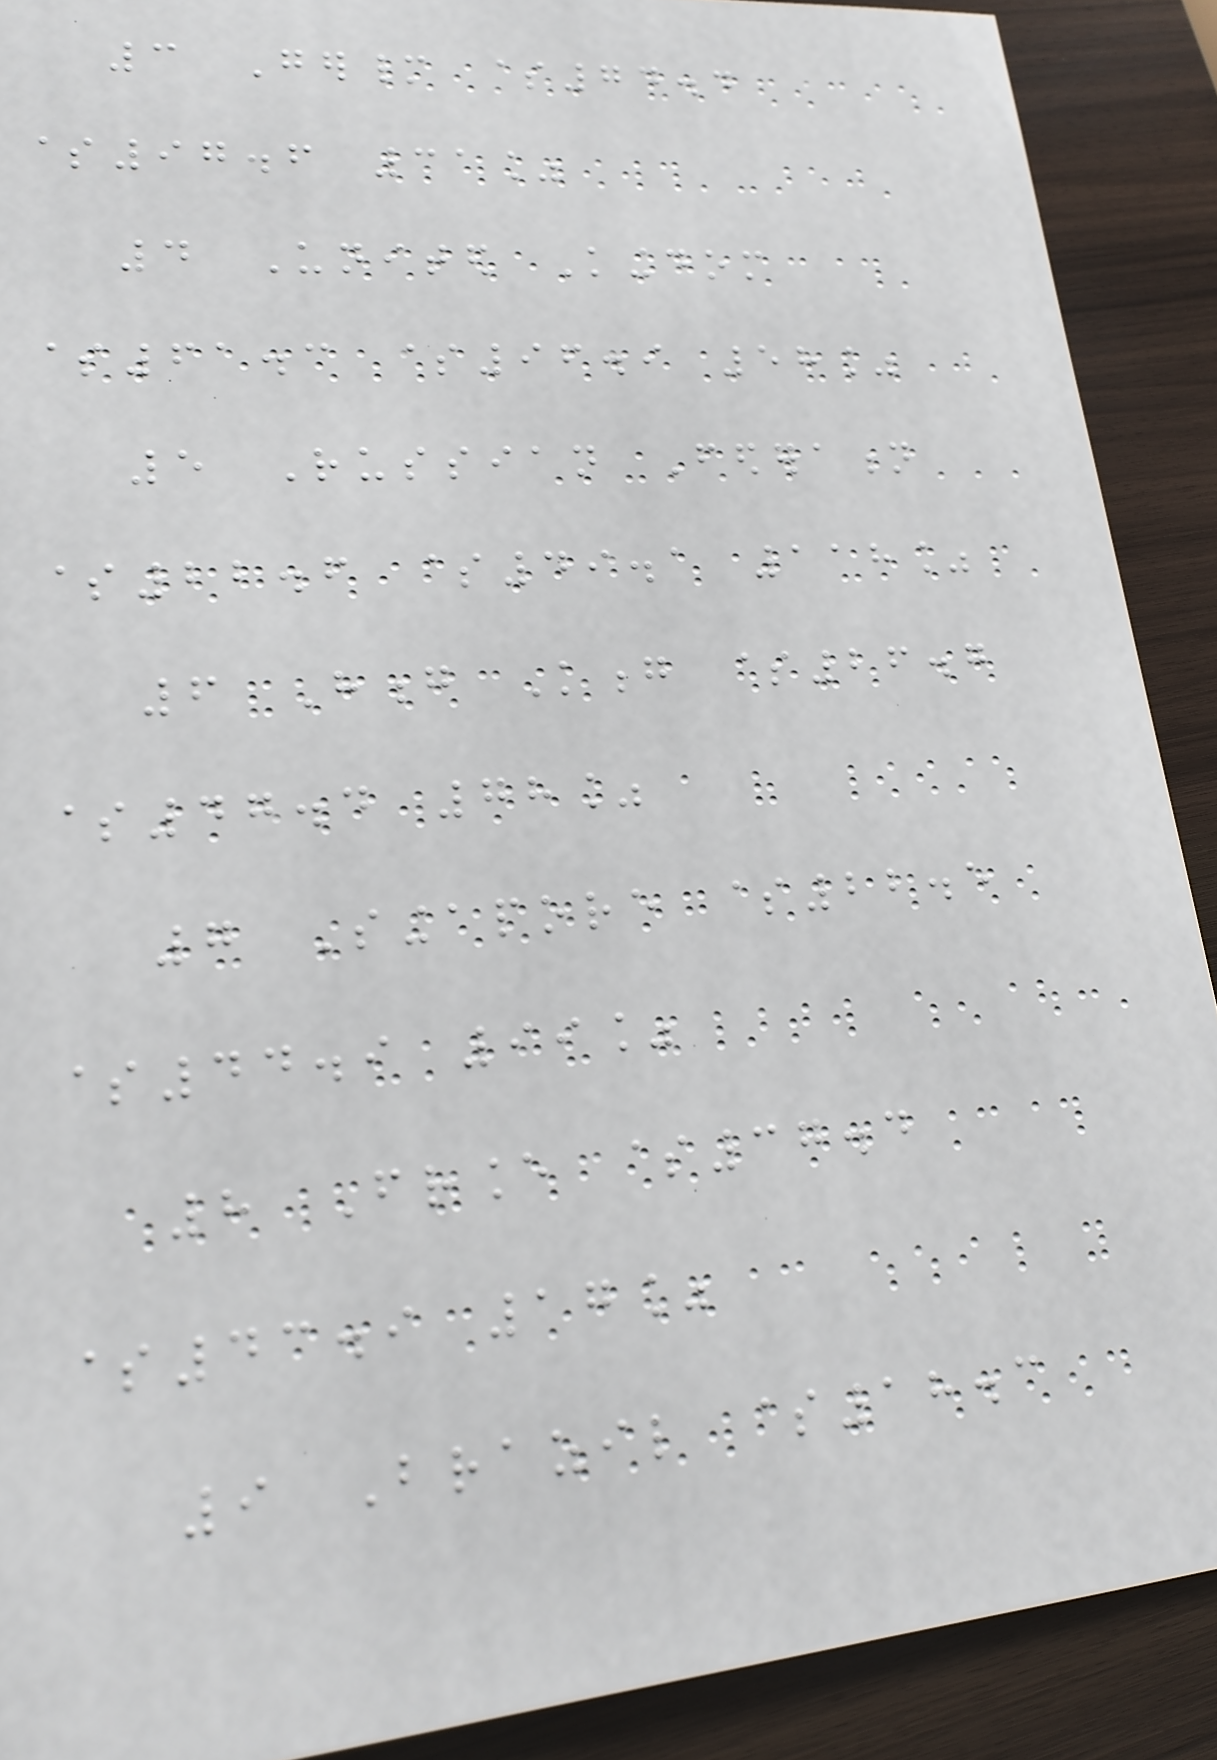3 Germany $74.4
$97.6 31%
4 United Kingdom
$61.3 $96.9 58%
5 Russian Federation
$22.6 $49.1 118%
6 Hong Kong $26.7
$47.4 78%
7 Singapore $22.5
$44.9 99%
8 France $37.4
$43.9 17%
9 Brazil $18.3
